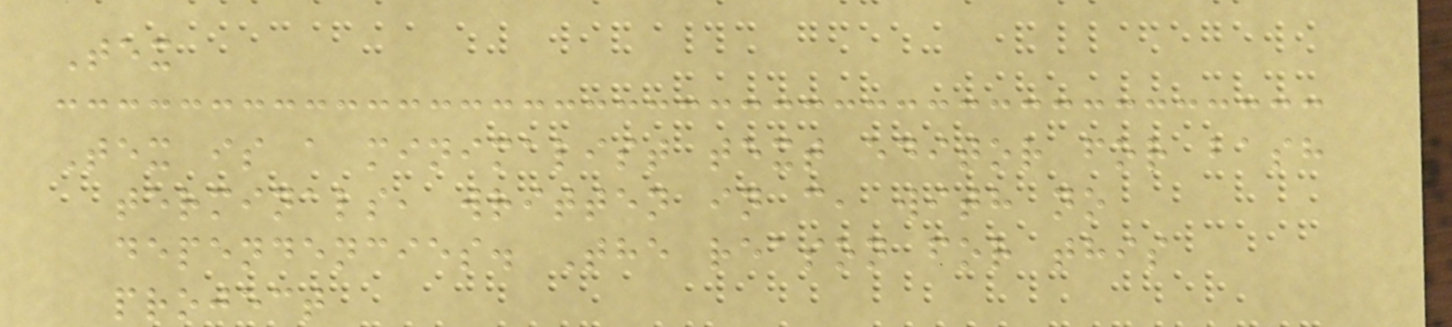Tex
Tex is a minimalist text editor for bash
terminals, written in c, with no
dependencies. The reason for this
project
